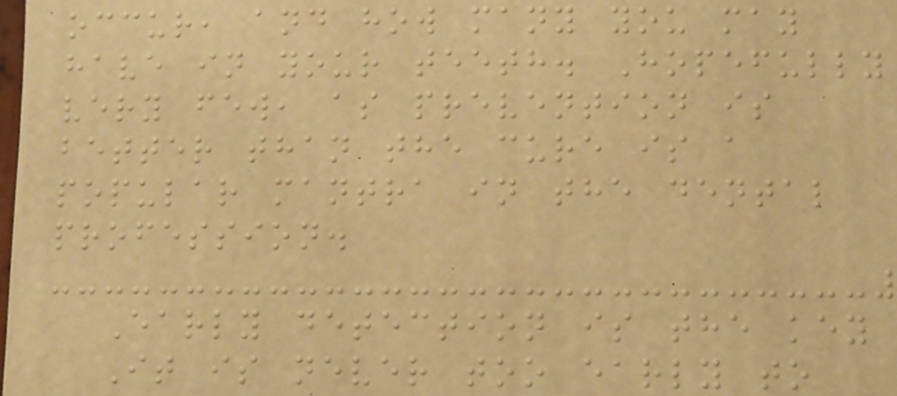occur, and how many you may
have in your teeth. Hopefully
very few, as prevention is
better than the cure is a
popular mantra in the dental
profession.
Early detection is the key
It is never too early to
